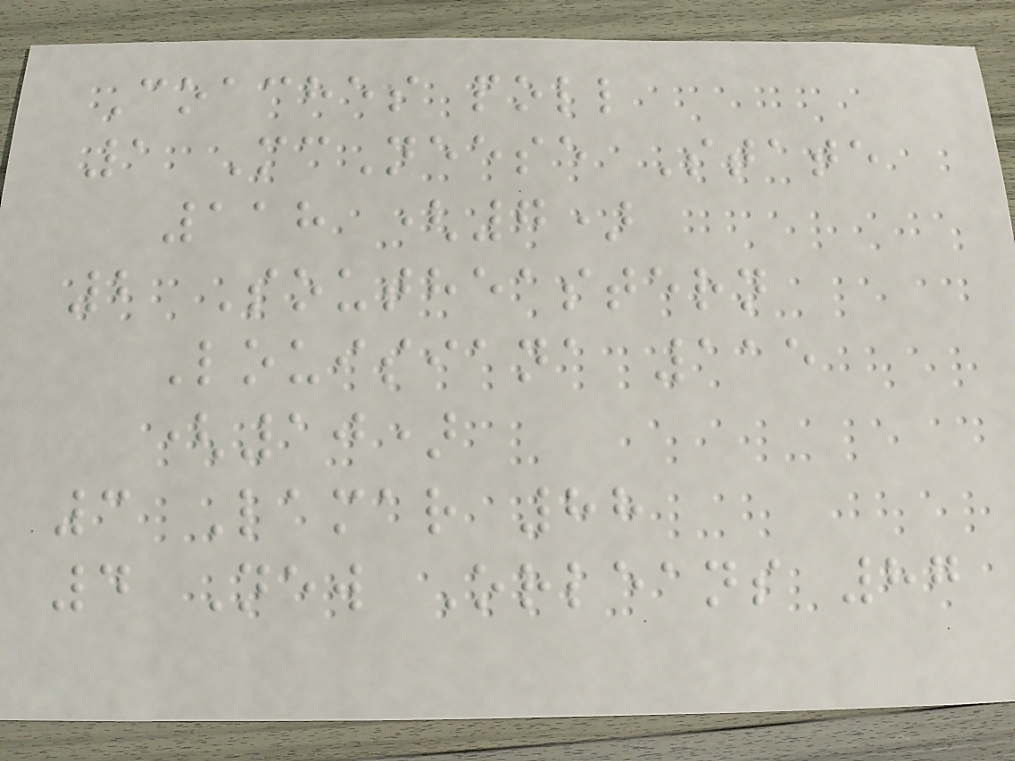Coaches poll
1 McNeese State
118 (7)
2 Southeastern
Louisiana 115
(10)
3 Lamar 88
4 New Orleans 87
